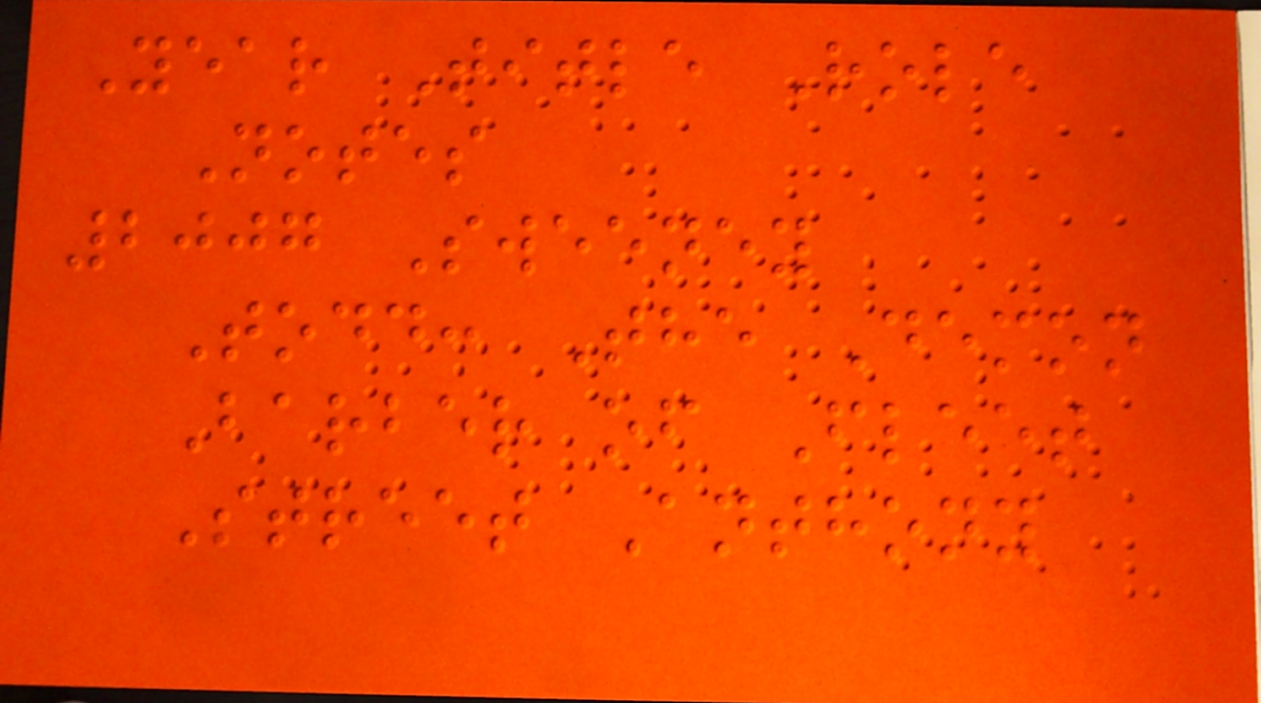Year Title Role
Notes
2007 Sweeney
Todd: The Demon
Barber of Fleet
Street Anthony
